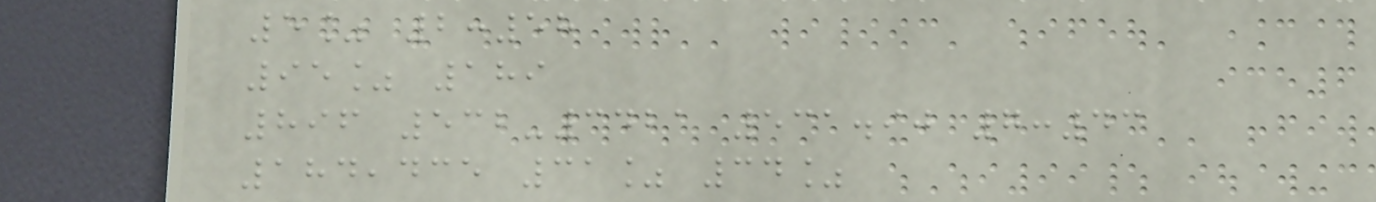5% 2:58
95% 189
896 532-3421 531.90 7:43
184,435 31% 34%
